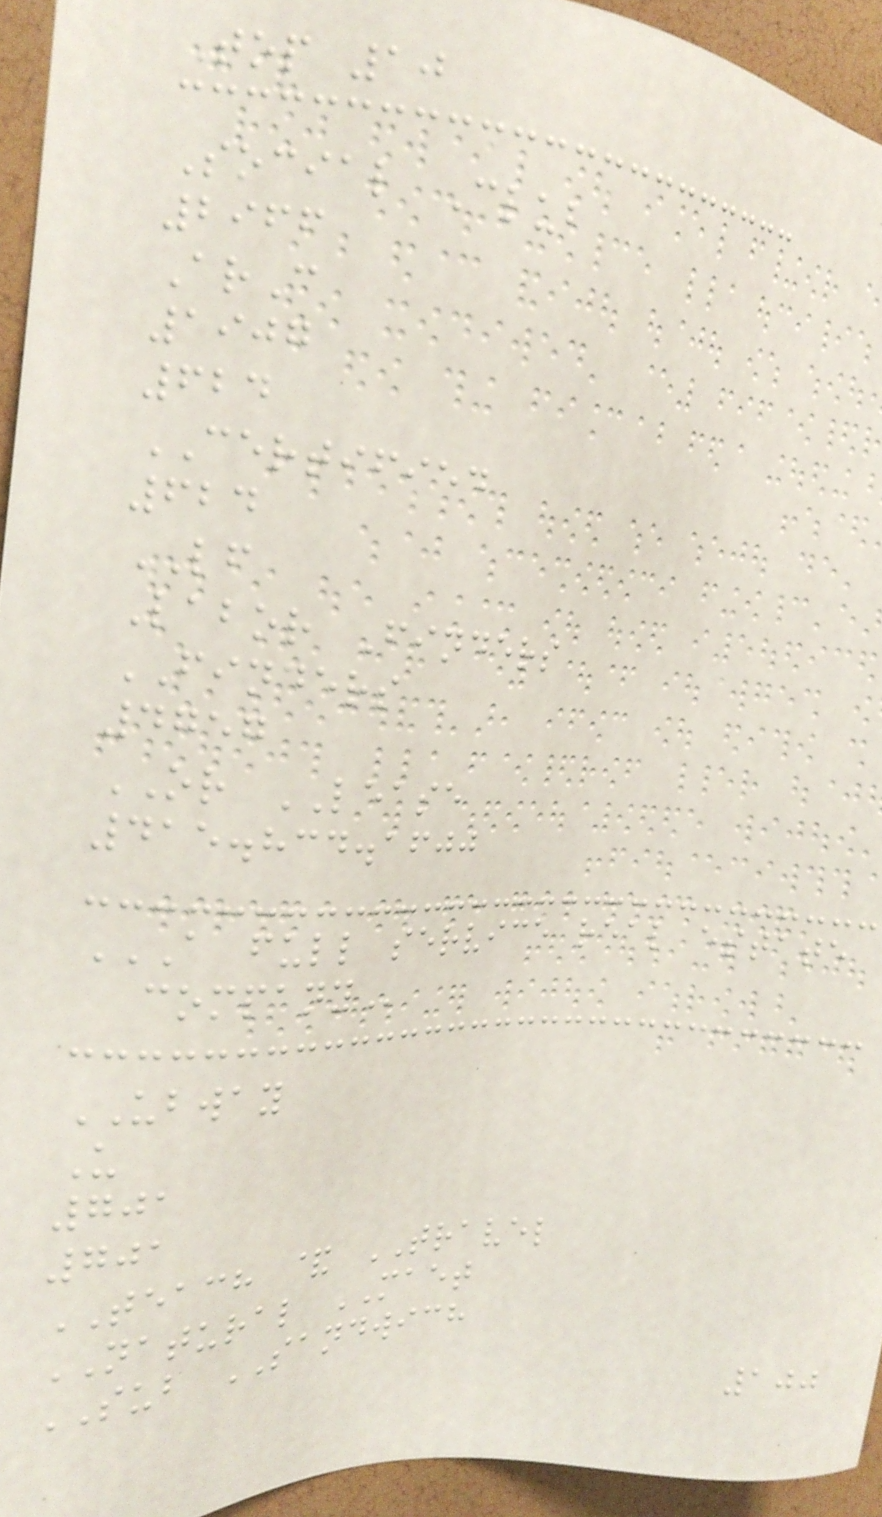Top 10
Social Club
2966
ArC
1907
624
CERTIFIED
624
LF
Labor Finders
FINDERS
4757
OR LEASE
415.834.1600
A FULL SERVICE REAL ESTATE
COMPANY
UBWAY
U
701
701
TEACH & TRAVEL
NATURAL MAET
SUB SANDWICH
100
